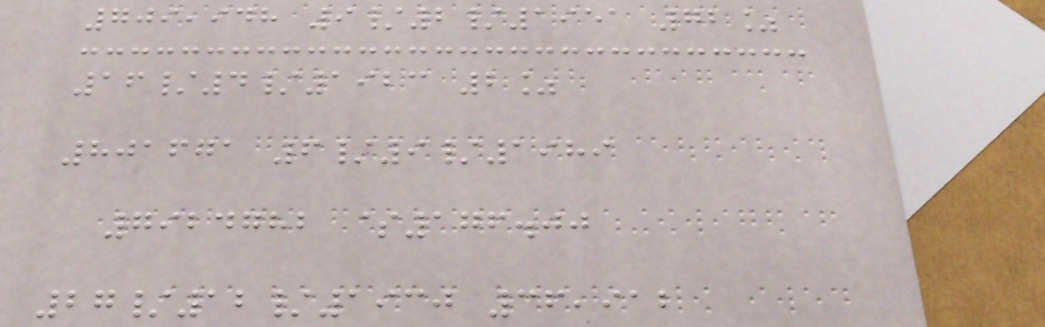709,948 9/2/1951 72%
16/4/1923 2%
801671 6/9/1989
7924782 $176.00
27/12/1930 36,912
